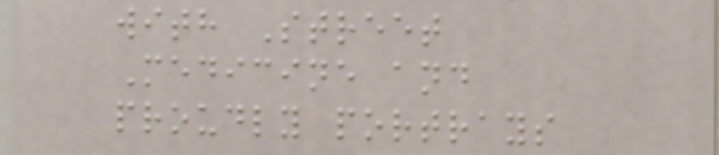with Street
Medicine and
proudly portrays
